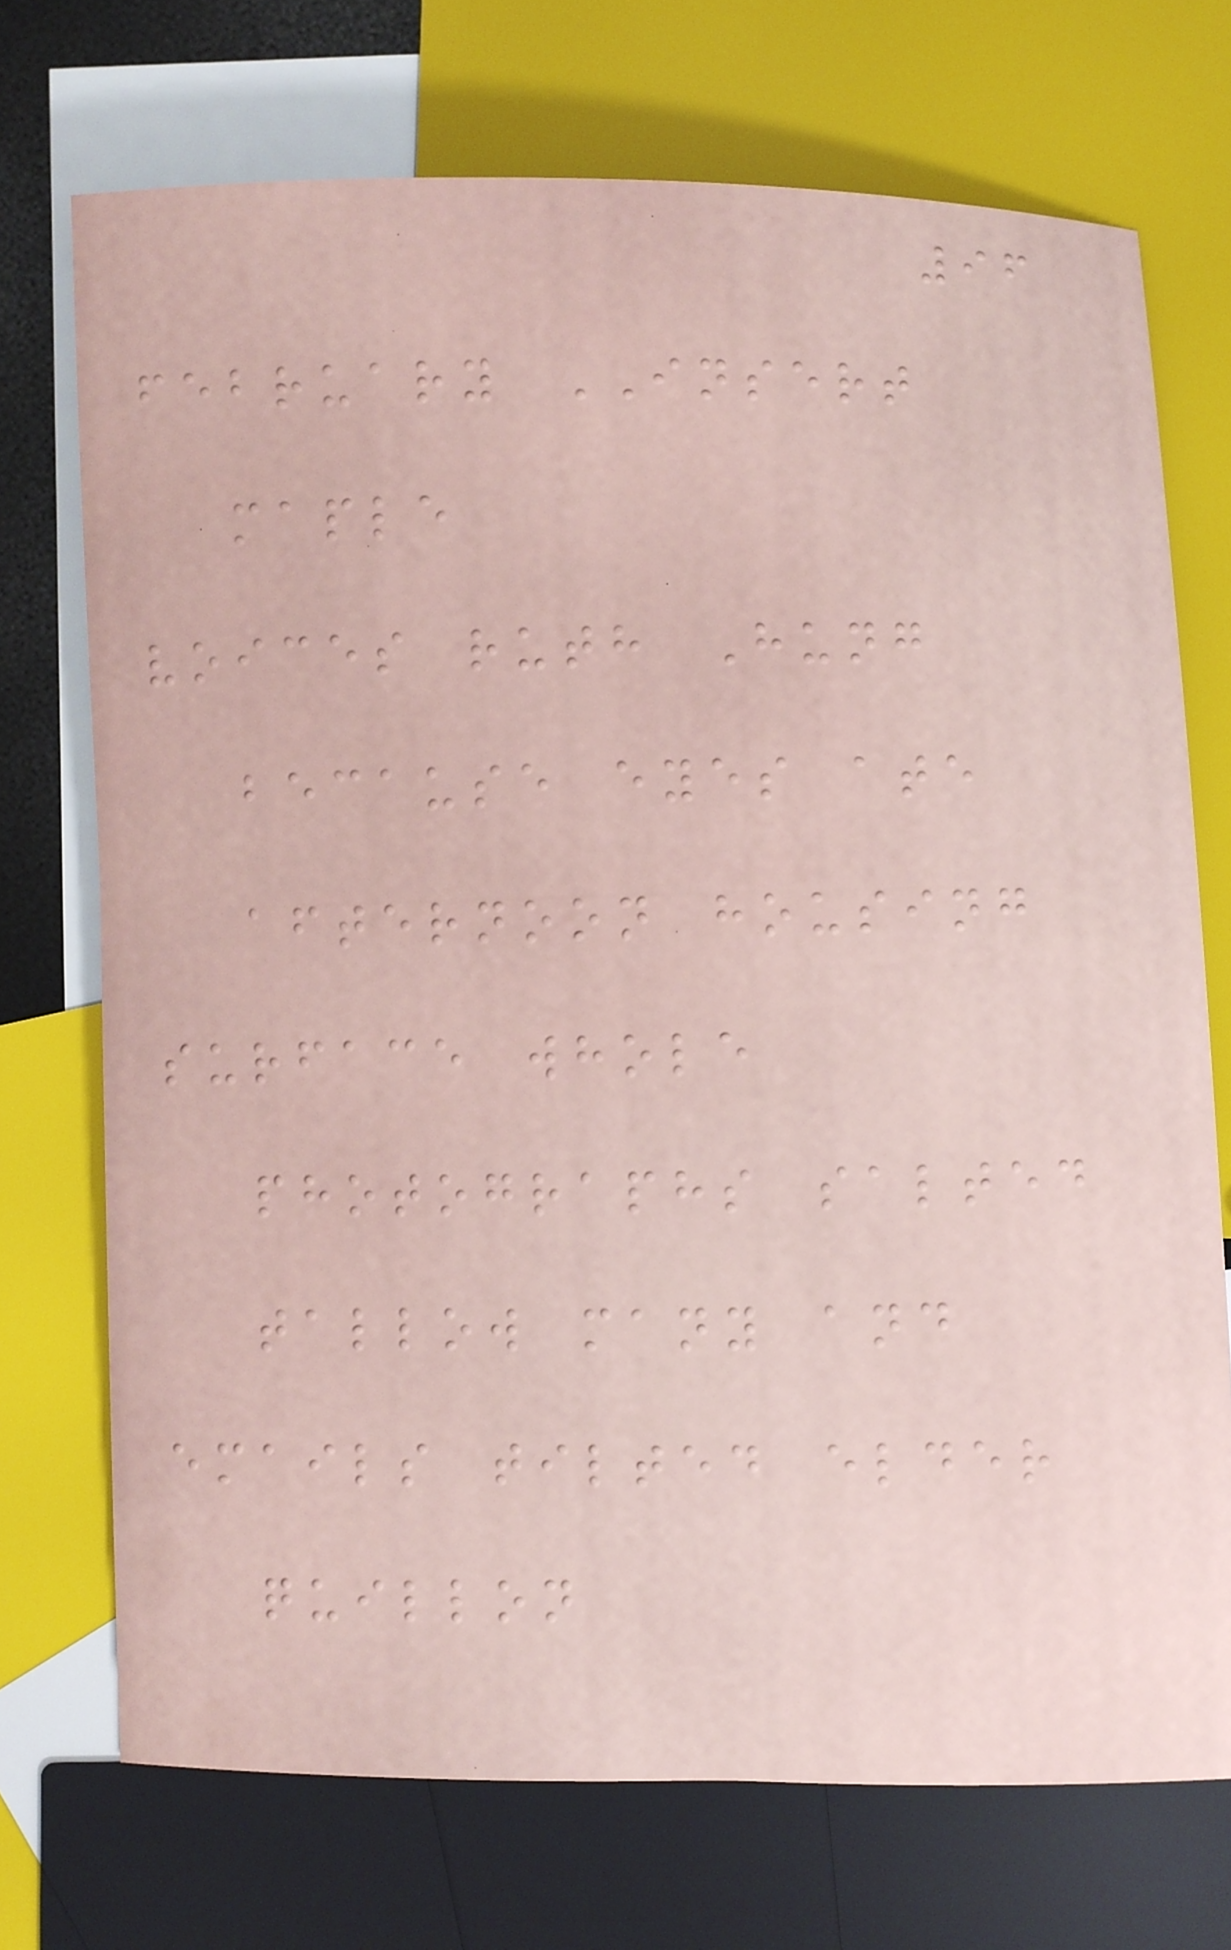96
february INSERT
maple
voices ruth Hung
because eyes ate
afternoon housing
surface whole
photographs salted
tallow many and
emails tilted elder
quillon
